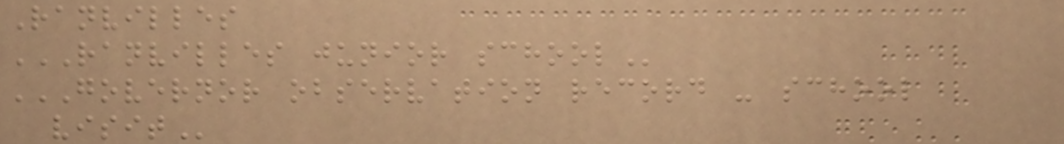Ranvilles
RANVILLES JUNIOR SCHOOL
GOVERNOR OBSERVATION RECORD - SCHOOL
VISIT
